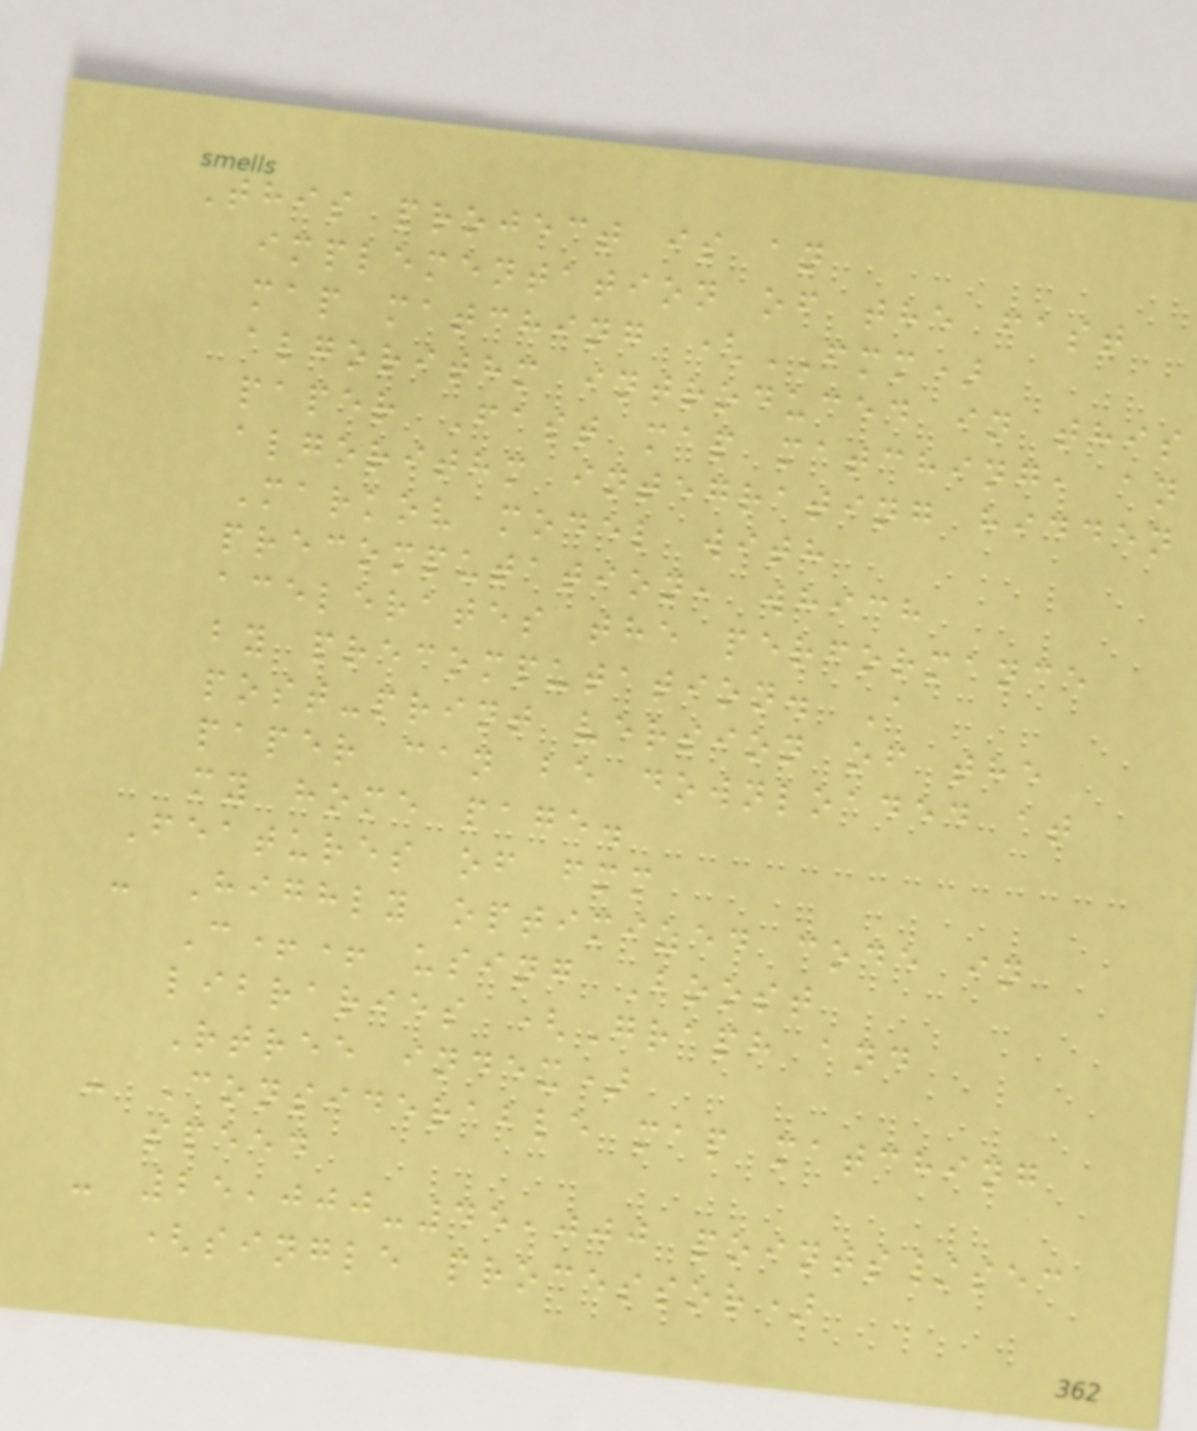This project is an
implementation of the fast
map matching (FMM)
algorithm introduced in this
paper Fast map matching, an
algorithm integrating hidden
Markov model with
precomputation, which
acelerates the performance
by precomputation. A
post-print version of the
paper can be downloaded at
my home page.
Features of fmm
- Highly optimized code in
C++ using Boost
libraries (Graph and
Rtree index)
- Considerable map matching
speed
- 25,000-45,000 points/sec
(single processor)
